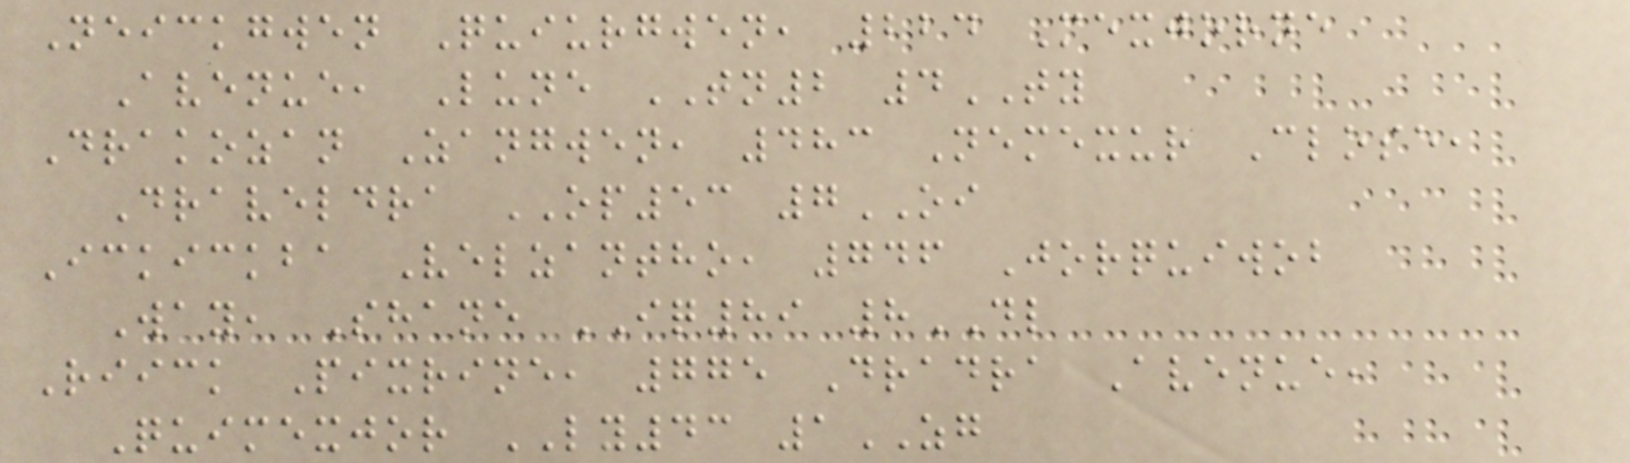Neickgwen Quiurgwen, 224 Mexjorne
Avenue, Lune TN2 4TY
Drakozan Zangwen, 483 Nemexur Close,
Draveldra OP53 7OI
Ickickba Velzantho, 746 Jorquiwob
Way, Shane IQ89 8DL
Riick Pixrine, 775 Dradra Avenue,
Quimexjor LY43 1ZG
